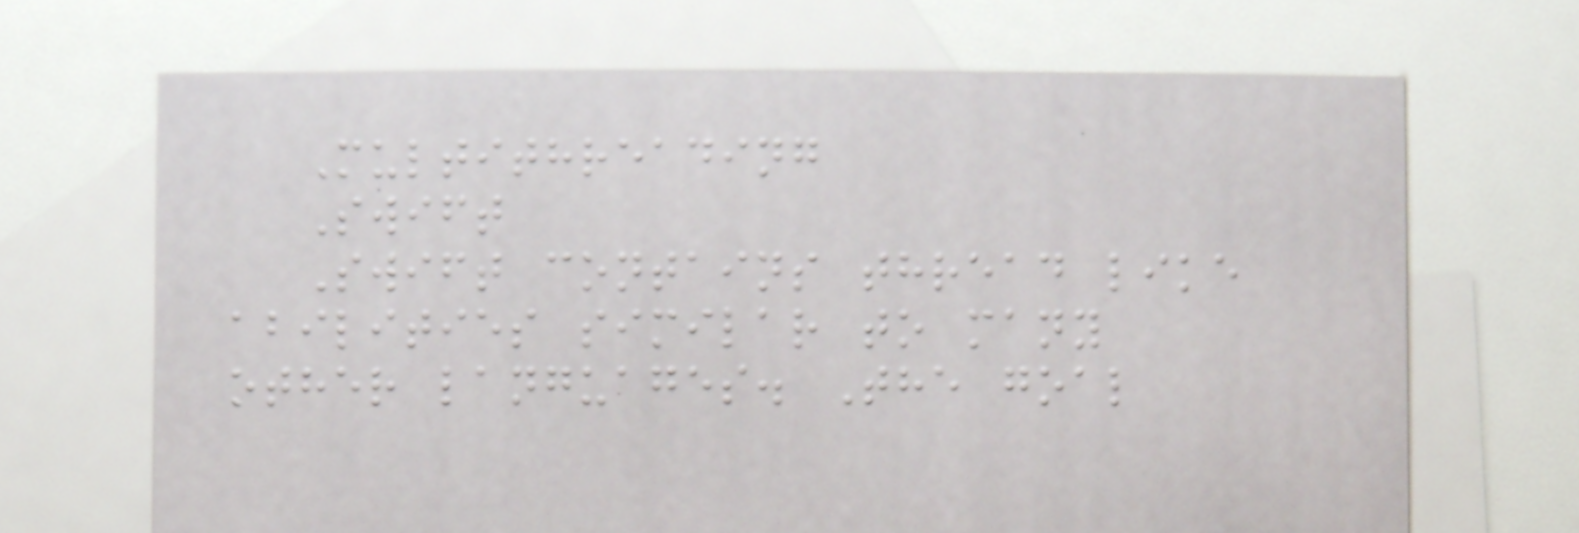Multithreading
Swift
Swift contains thread like
abilities similar to many
other languages. The goal
